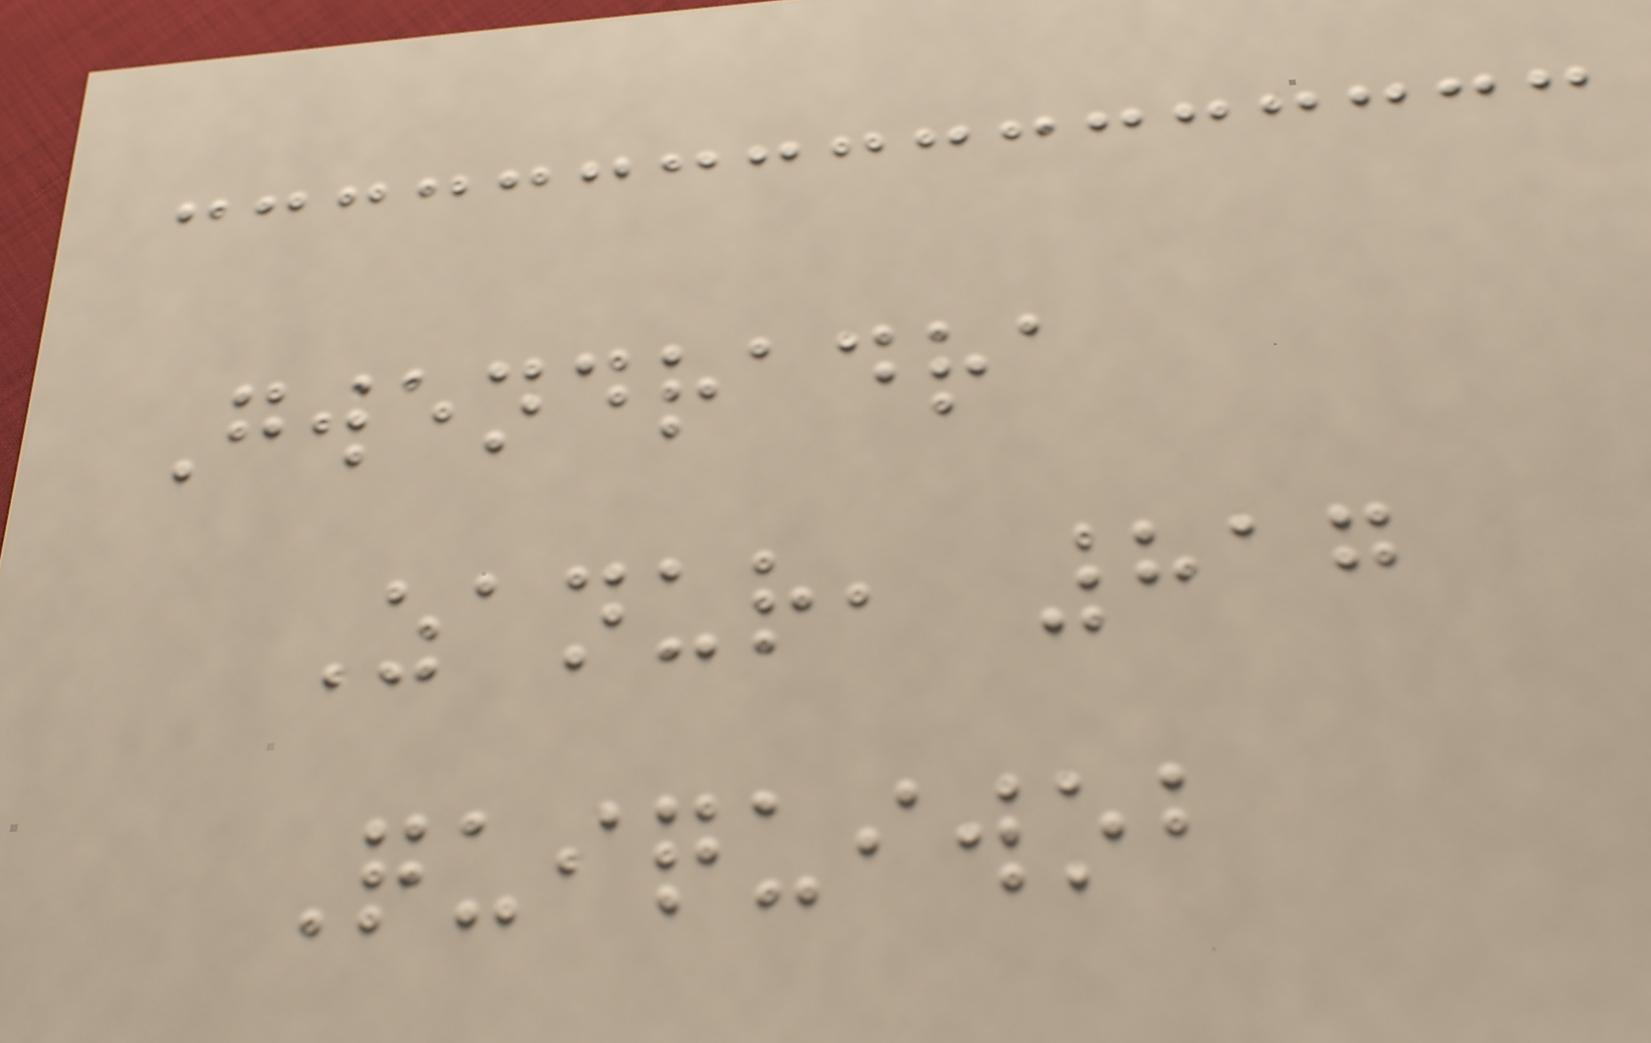Gwendradra
Zanur, 817
Quiquiwob
